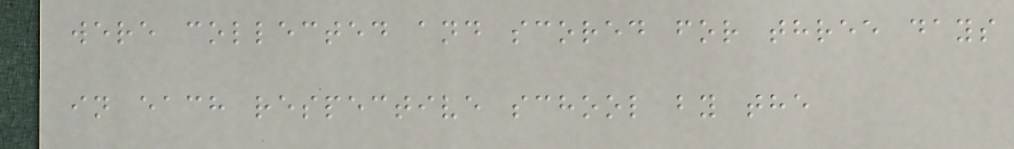were collected and scored for three days
in each respective school by the
